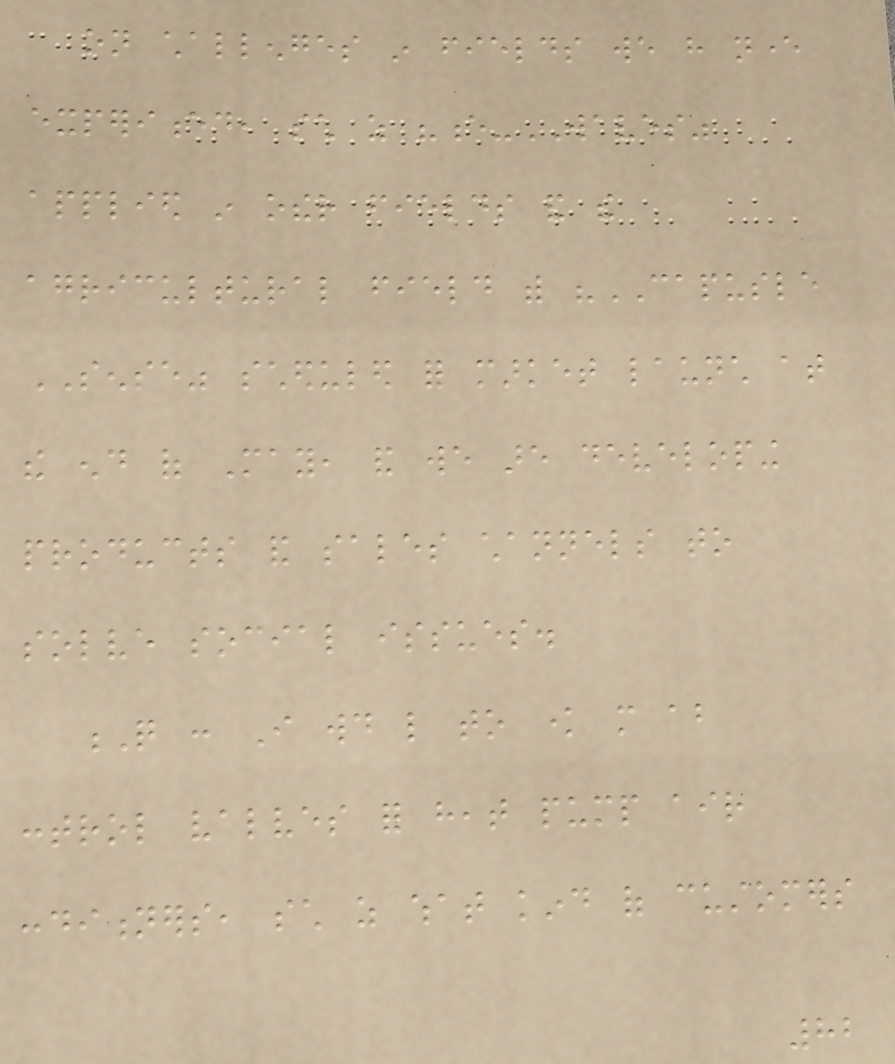on challenges in fields we have never
experienced, such as "e-WAVES"
applied in other fields and the
agricultural field with "CAPUSLE
SENSE" scheduled for market launch at
the end of May, and we are developing
products and sales channels to
solve social issues.
Q : I would like to know more about
control valves for heat pump air
conditioners, such as what kind of customers
82
